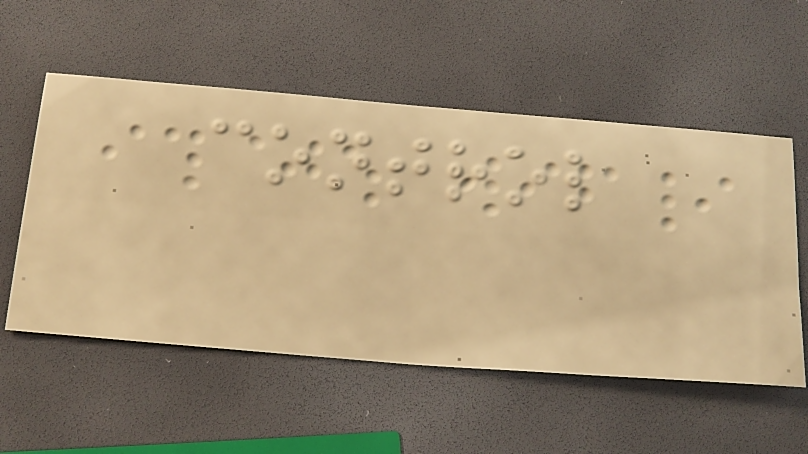control
